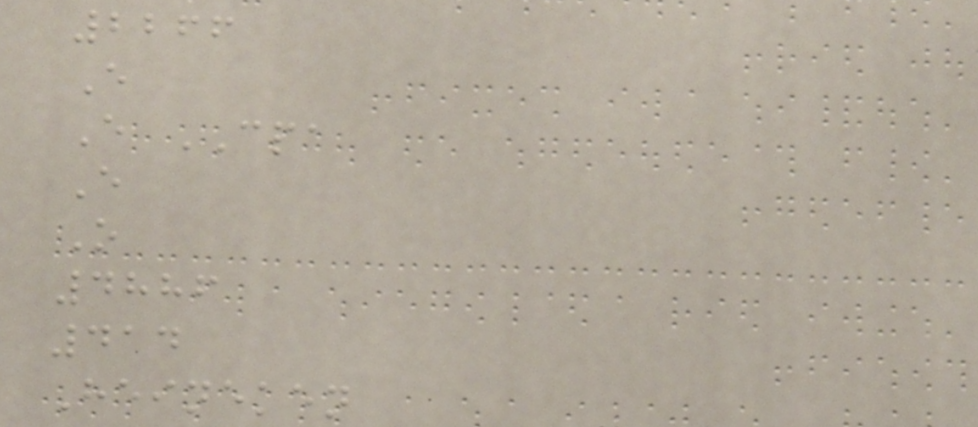2266
E
E CPA
E
O
4886
414
Heineken
